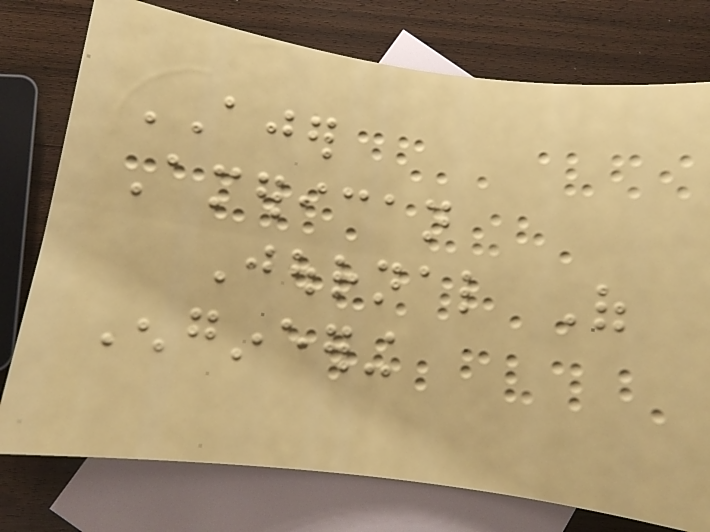AJER
American
Journal Of
Engineering
